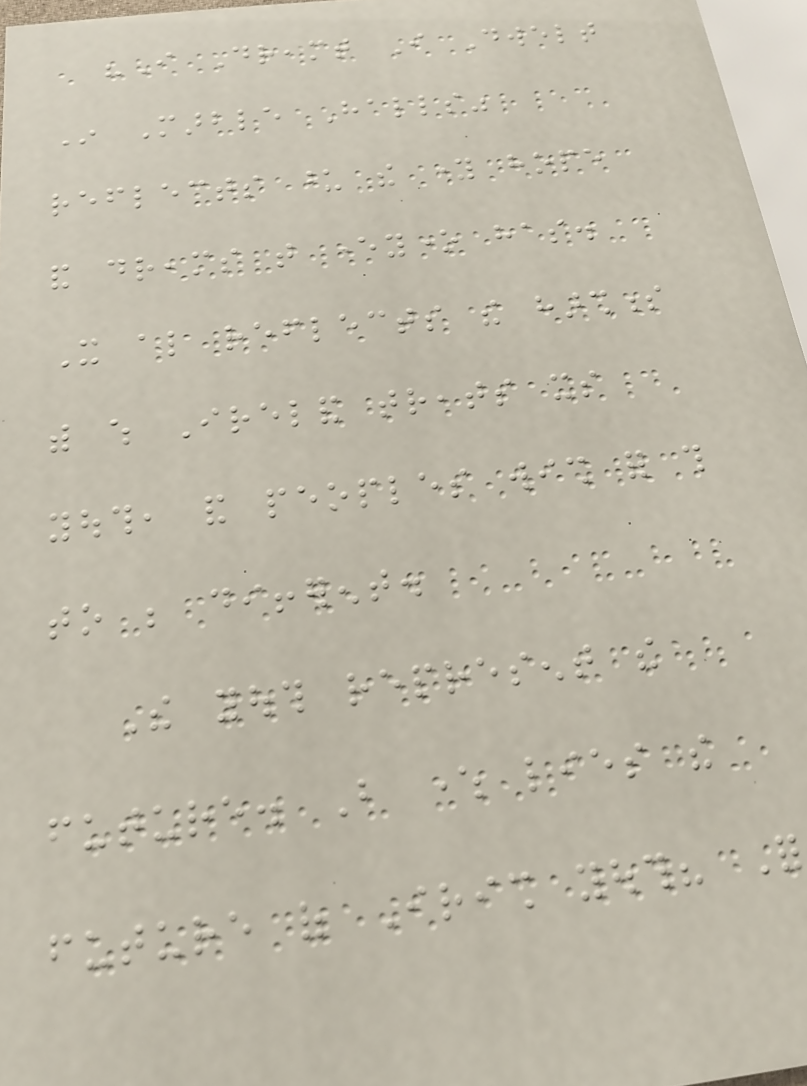"I Dreamt I Dwelt
In Marble Halls"
reflects upon the young hope
and dreams that everyone has.
It also reflects the harshness
with which Ireland treats its
youth, and peoples wish for this
to be different.
The youth represent the
future. But where lies the
future of Irish youth? For
